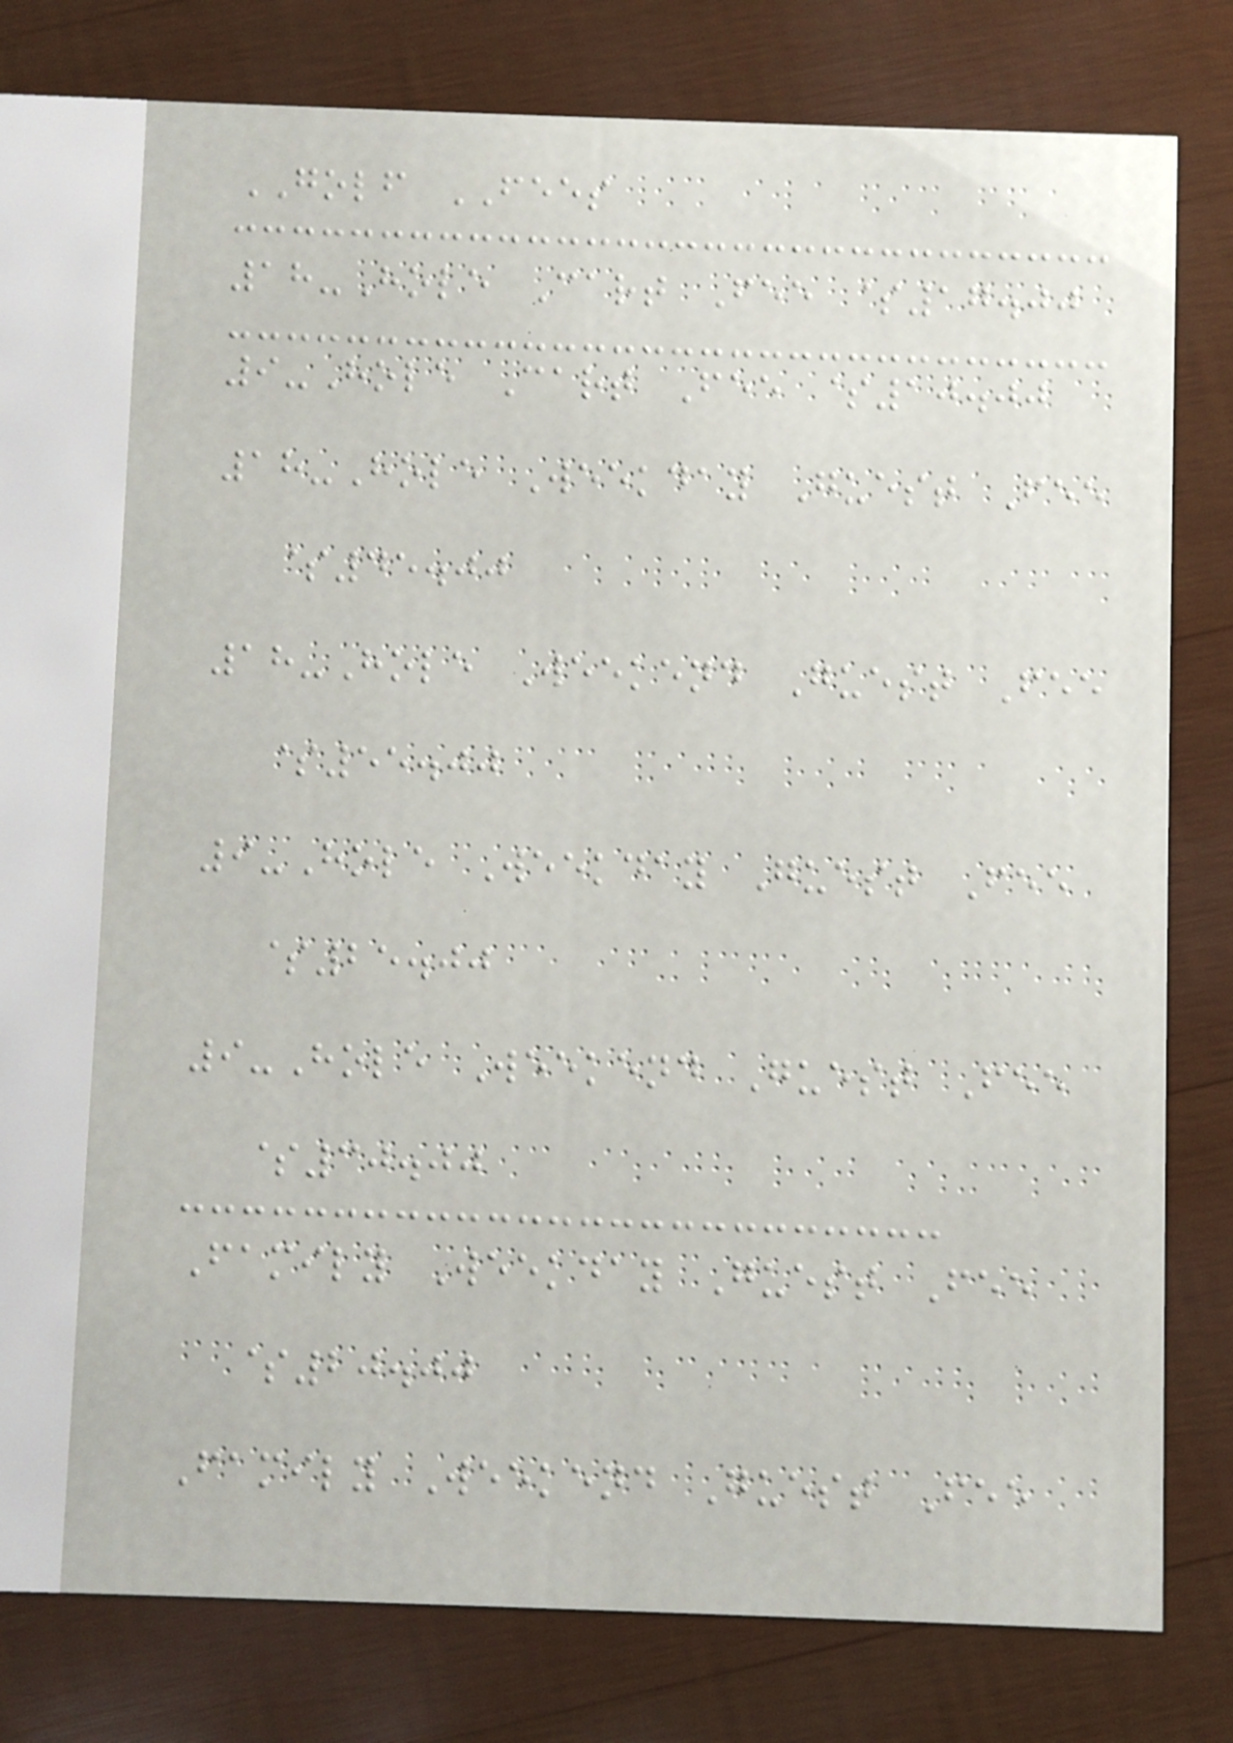GOLF FEES
18-Hole Cart Fee $17.00
9-Hole Cart Fee $10.00
18-Hole Weekday Guest Fee
$45.00
18-Hole Weekend Guest Fee
$55.00
9-Hole Weekday Guest Fee
$25.00
9-Hole Weekend Guest Fee
$30.00
Family Weekday Guest Fee
$20.00
Family Weekend Guest Fee
